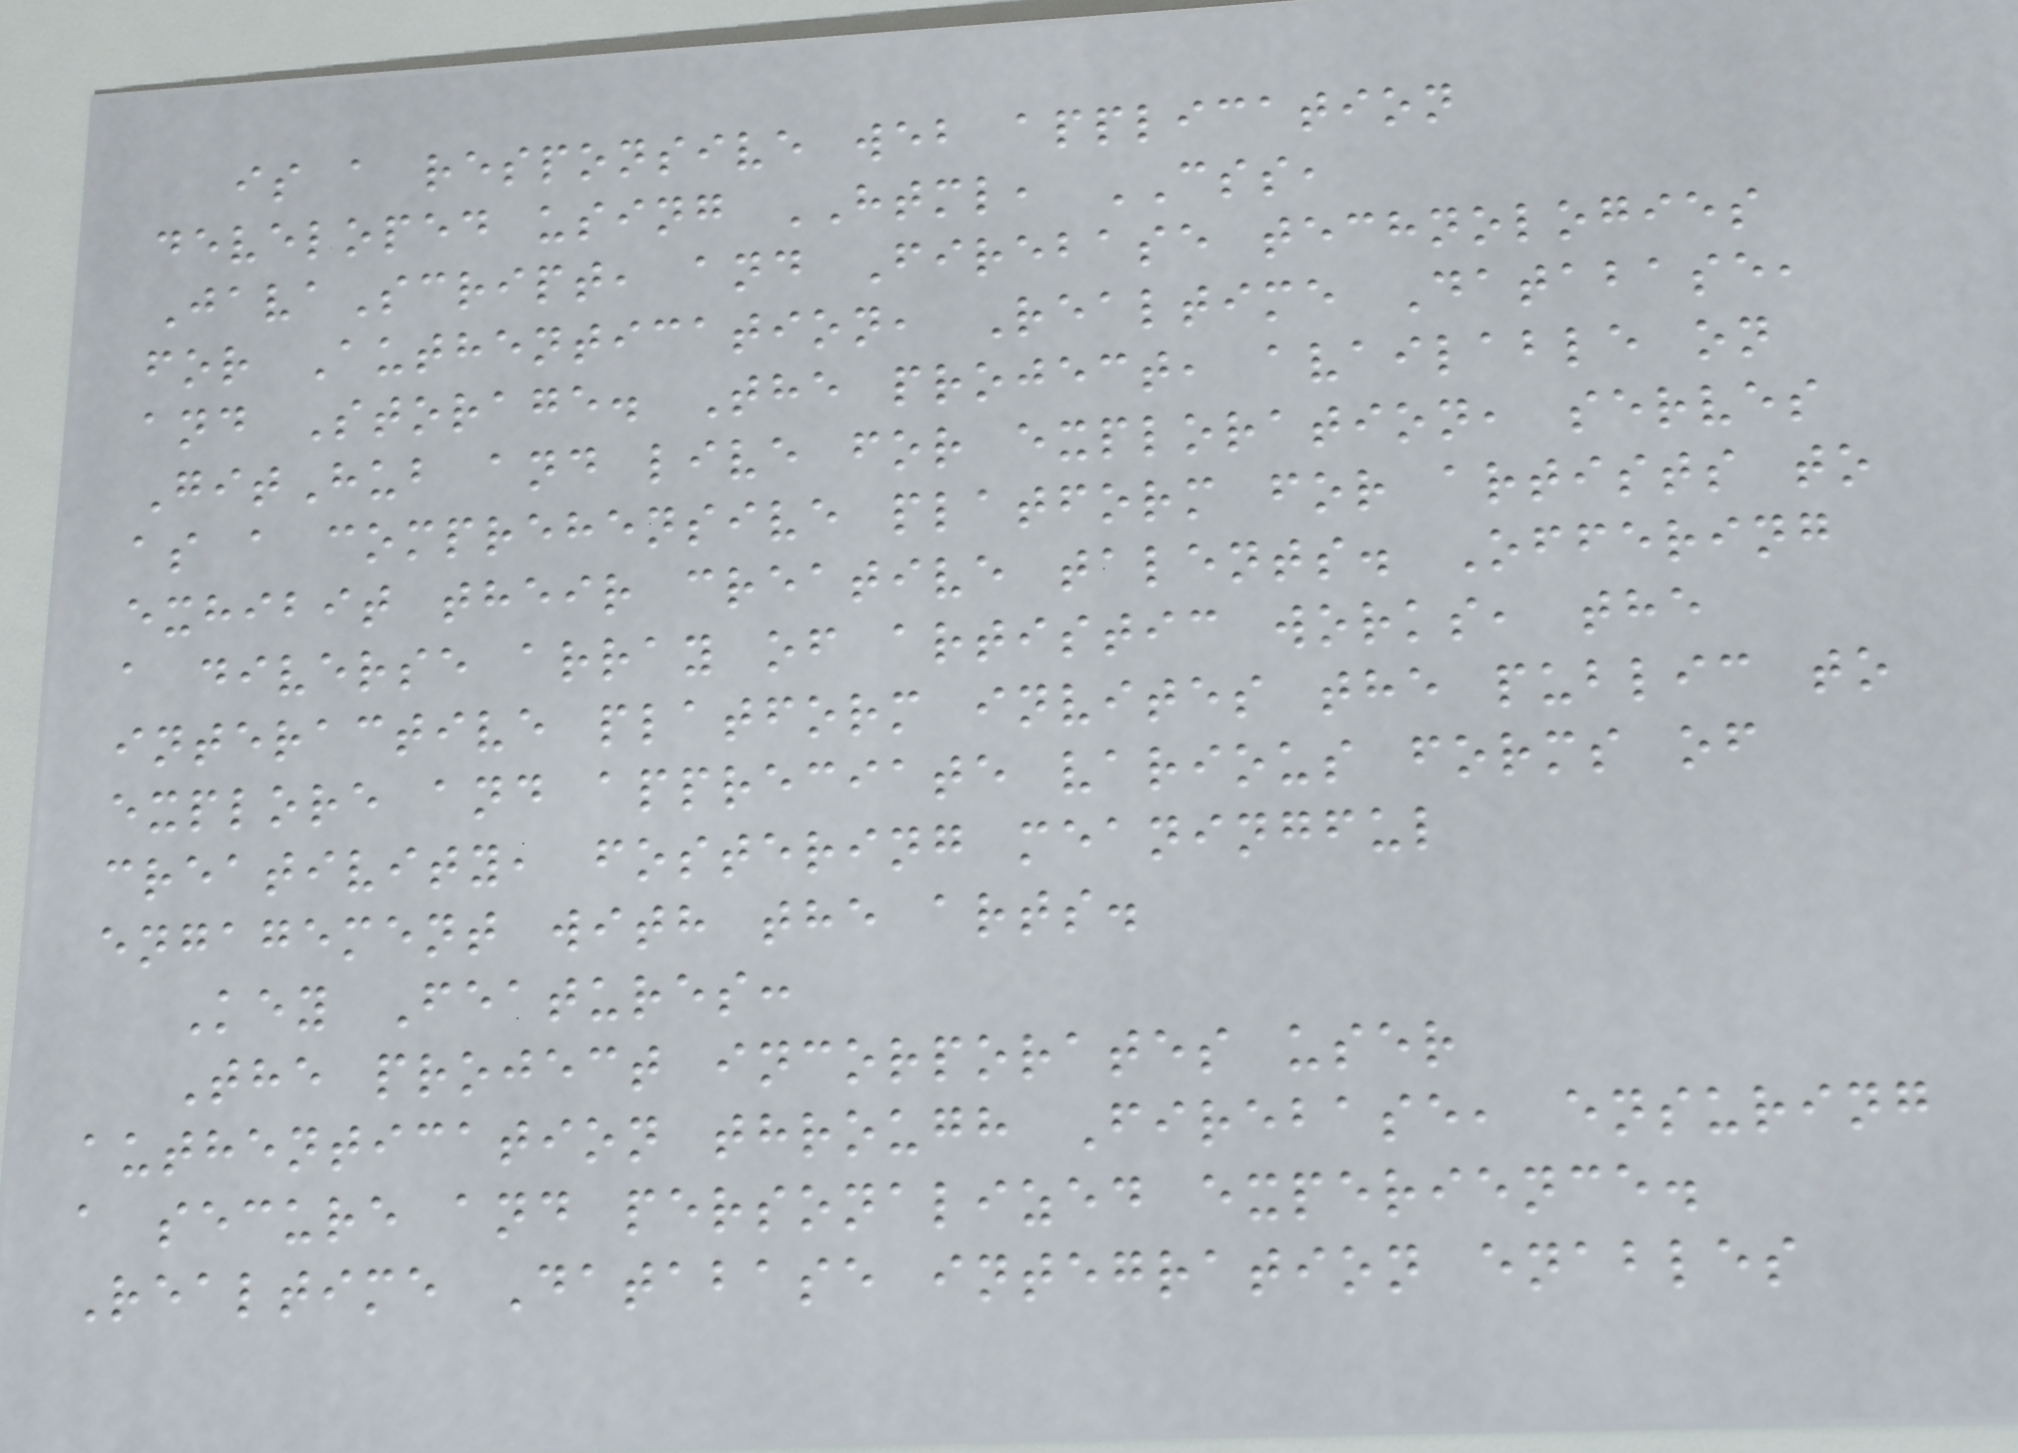is a responsive web application
developed using HTML, CSS,
JavaScript, and Firebase technologies
for Authentication, Realtime Database,
and Storage. The project, available on
GitHub and live for exploration, serves
as a comprehensive platform for artists to
exhibit their creative talents. Offering
a diverse array of artistic works, the
interactive platform invites the public to
explore and appreciate various forms of
creativity, fostering meaningful
engagement with the arts.
Key Features:
The project incorporates user
authentication through Firebase, ensuring
a secure and personalized experience.
Realtime Database integration enables
